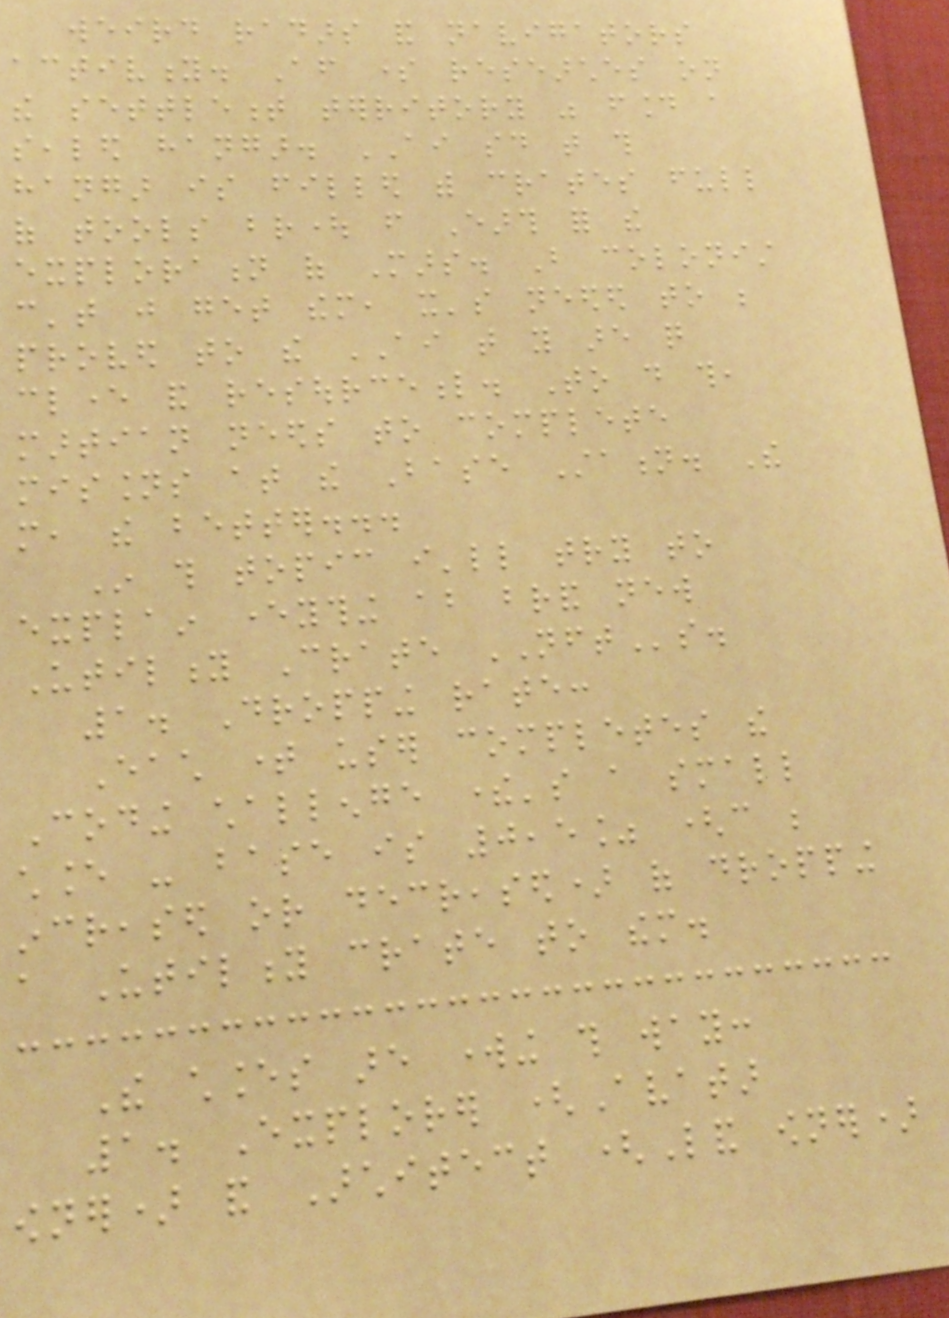weird radars and navigators
activity. After some researches on
the settlement territory was found a
sealed hangar. AI said that this
hangar is filled with crates full
of tools brought from Earth for the
exploration of Mars. But colonist
can't just get them, it's needed to be
proved to the AI that you are quite
clever and resourceful. To do this,
martian needs to complete
missions at the Base Station. The
more, the better...
In this topic i'll try to
explain everything about brand new
Utility Crate NFTs.
1. Dropping rate:
Each time user completes the
Coding challenge there's a small
chance - base is 0,5% (can be
increased or decreased) of dropping
a Utility crate to them.
The chances are working this way:
1. Explorer (Avatar
owner) and Architect (Land owner)
